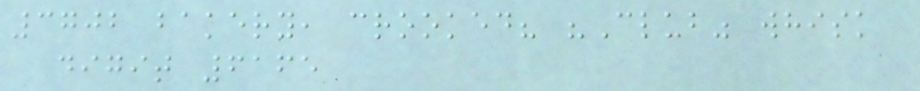3702 bakery, crooked? "Club" whisk
digit 6165
